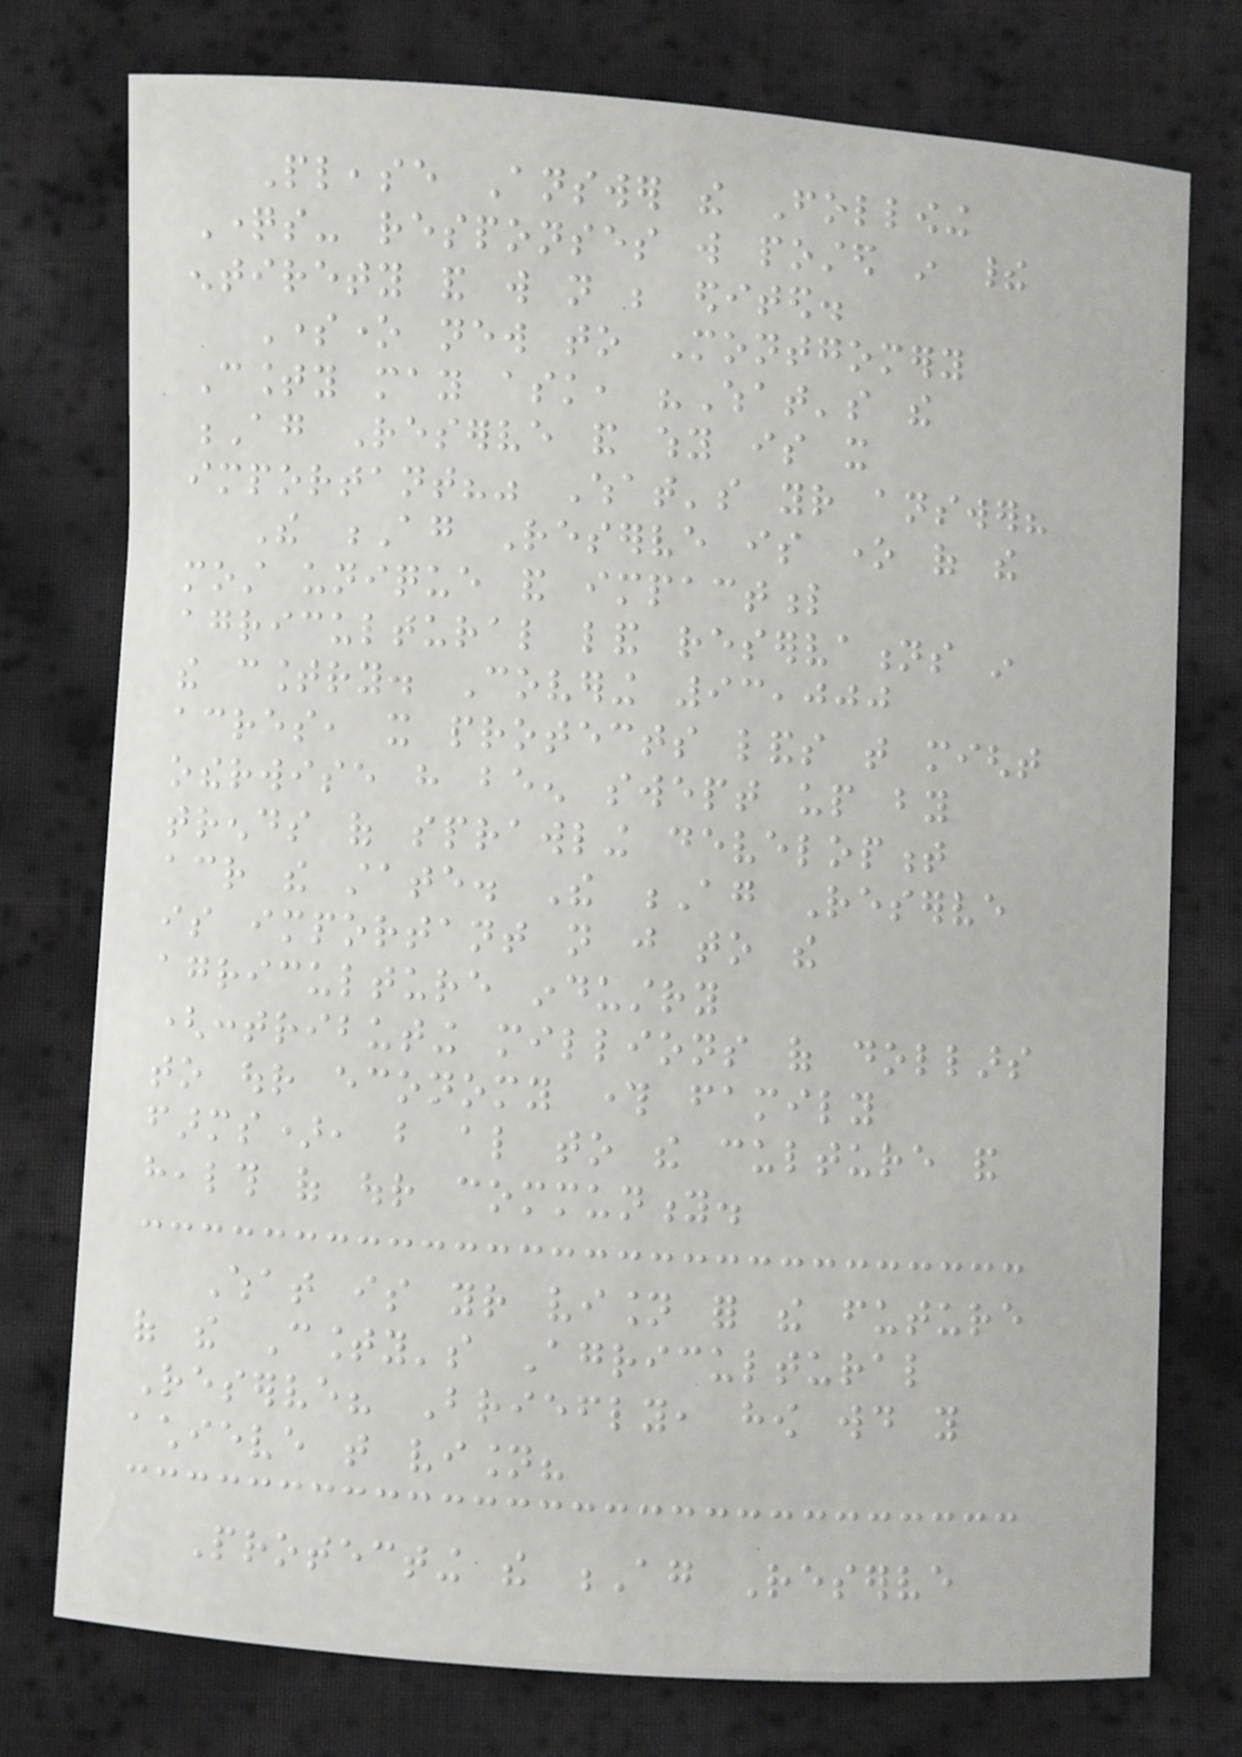Please Answer the Following
Questions- responses will posted in their
entirety and will not be edited.
Someone new to Montgomery
County may ask, "What's the
Ag Reserve and why is it
important?" What's your answer?
The Ag Reserve is one of the
most unique and impactful
agricultural land reservations in
the country. Covering 93,000
acres, it protects lands that might
otherwise have been swept up by
trends of sprawling development
across the state. The Ag Reserve
is important not just to the
agriculture industry
(contributing millions of dollars
to our economy through family
farms), but also to the culture and
health of our community.
What is your vision for the future
of the County's Agricultural
Reserve? Briefly, how would you
achieve that vision?
Protecting the Ag Reserve
